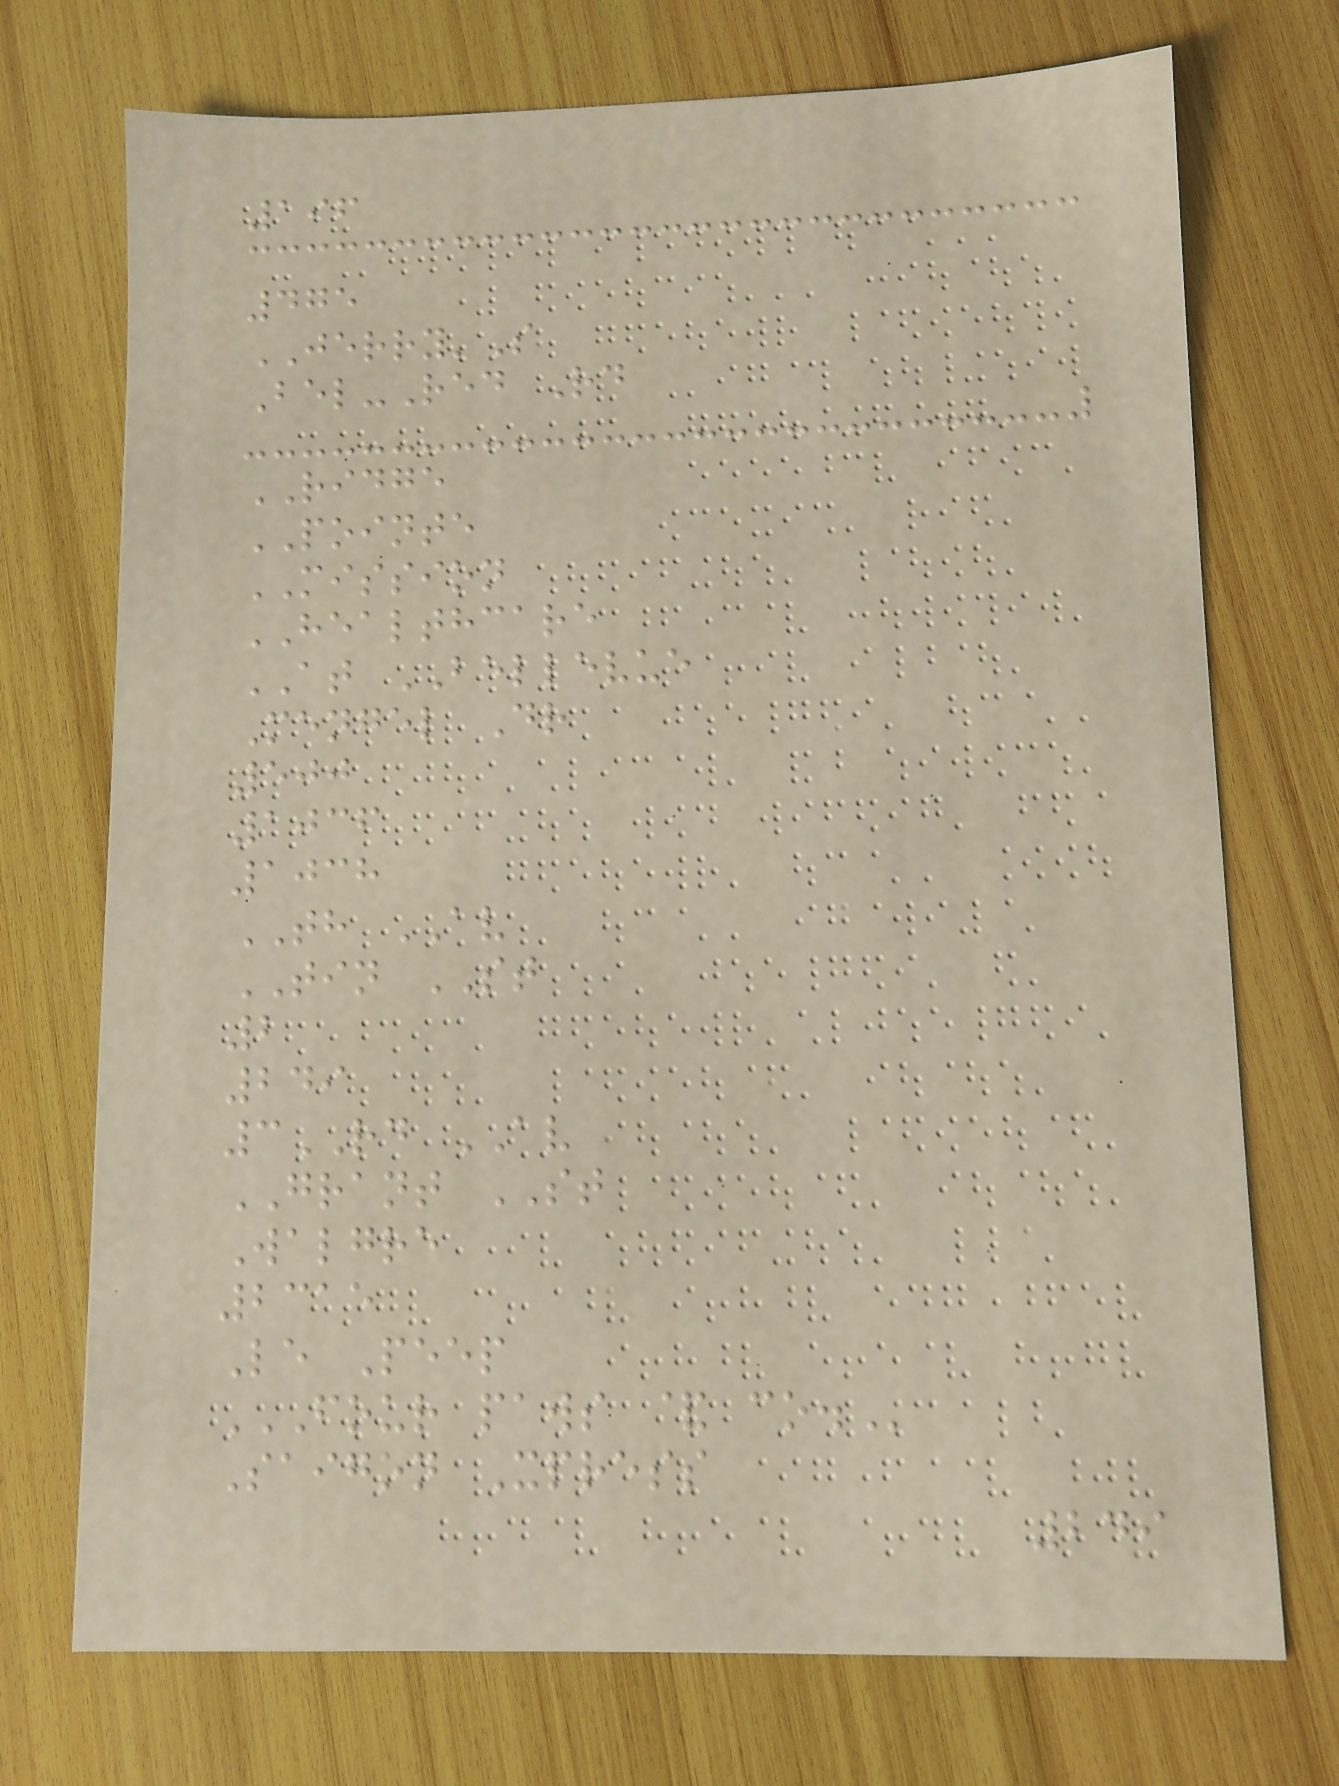196
475
JERRY'S
Bel-Red Rd
RIDGE
POINTE
MISSION
HEALTHCARE
AT BELLEVUE
Mengel Dr
500
1036
1038
TH AV
TIN ST
2
249
3RD AV
GRANT ST
Walgre
2315
Le Peep
FOUR PAWS & CO.
Saigon Xpress
249
